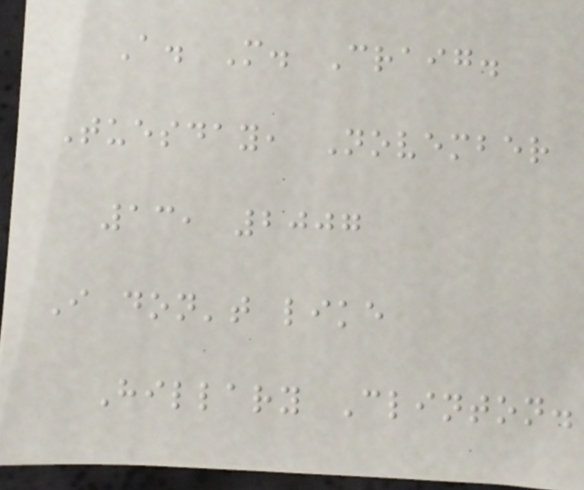A. M. Craig.
Tuesday, November
13, 2007
I don't like
Hillary Clinton.
